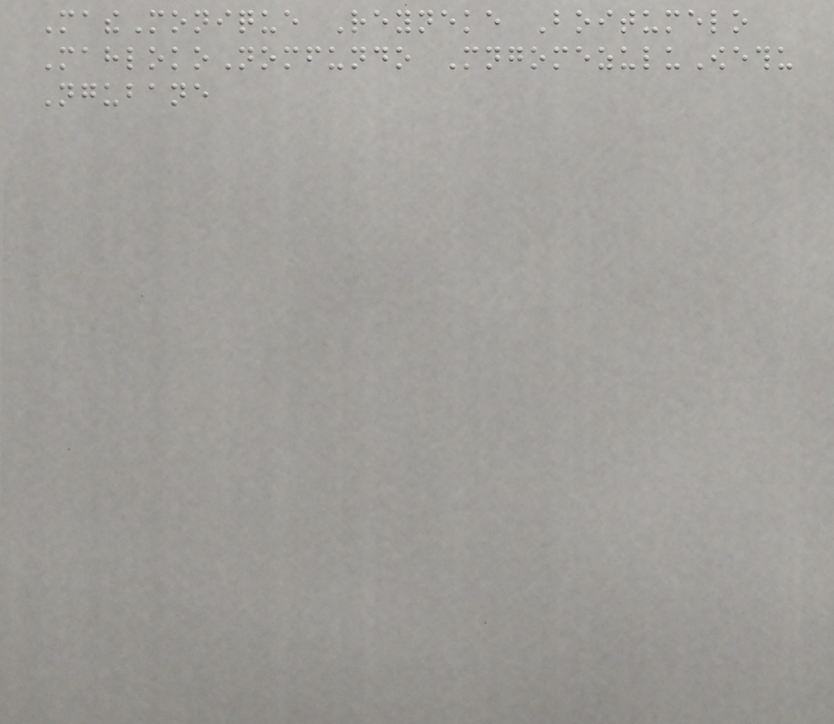MatheMonique Reyneke Boitumelo
MahlokoNomfundo MngomezuluOwethu
Ngubane
